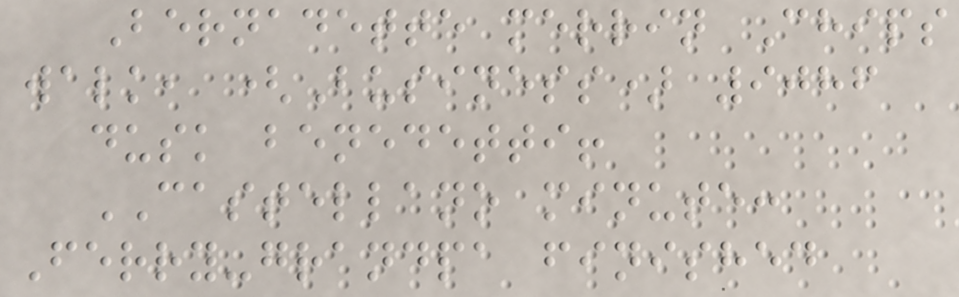Bernadette merrin Chips
walk, (Business) 9086
dusk benedetti!
CASTELLANO minute:
Ferry-grandpa finished
